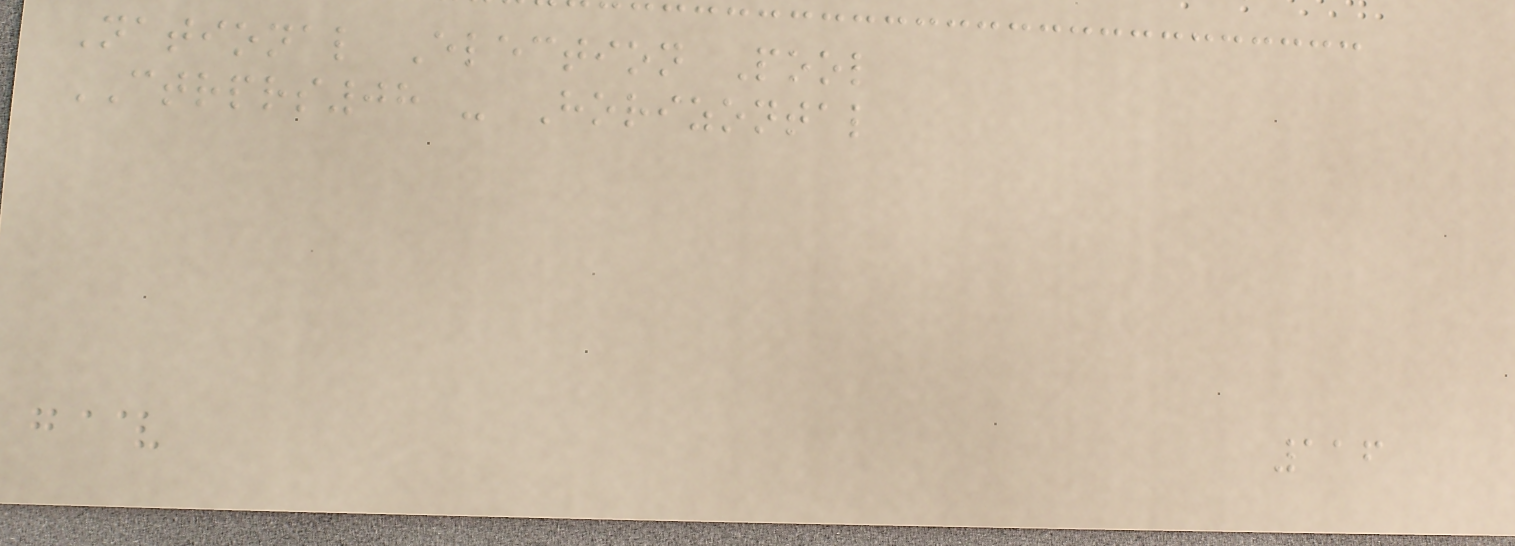National Election Pool
CTRPRS08 - Horizontal
116
